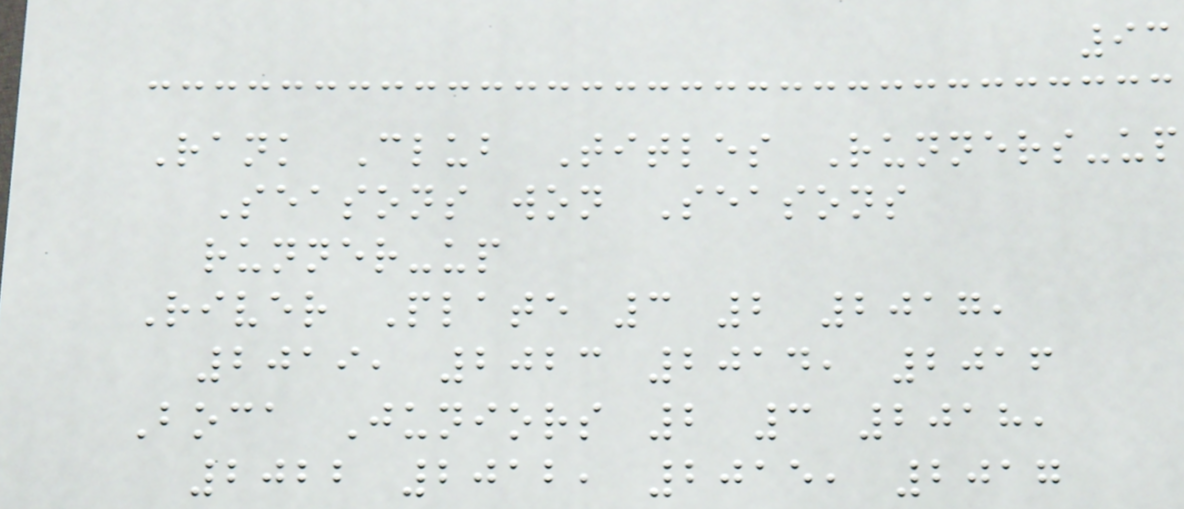93
Rank Club Titles Runners-up
Seasons won Seasons
runner-up
River Plate 3 2 2017,
2019, 2023 2014, 2016
Boca Juniors 2 3 2018,
2022 2012, 2015, 2017
